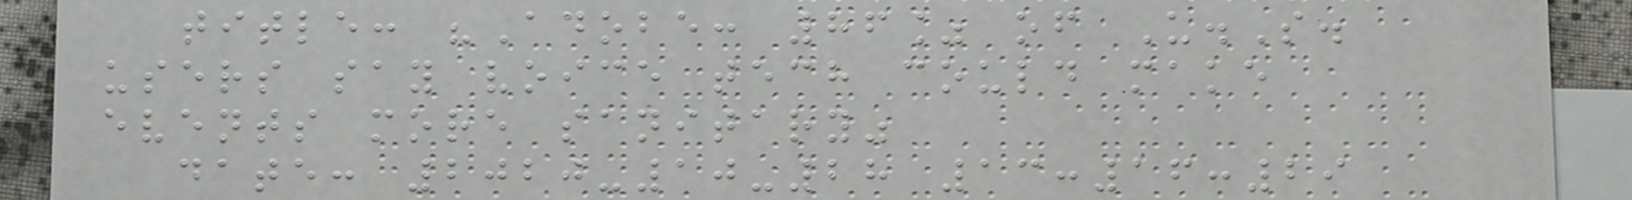title: "Adobe: 86% of U.S.
users say voice tech could make
events more sanitary"
date: 2020-10-28 13:16:29
